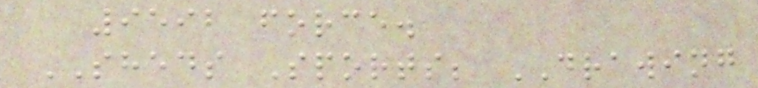9592 force.
SHEDS Sports; DRAWING
